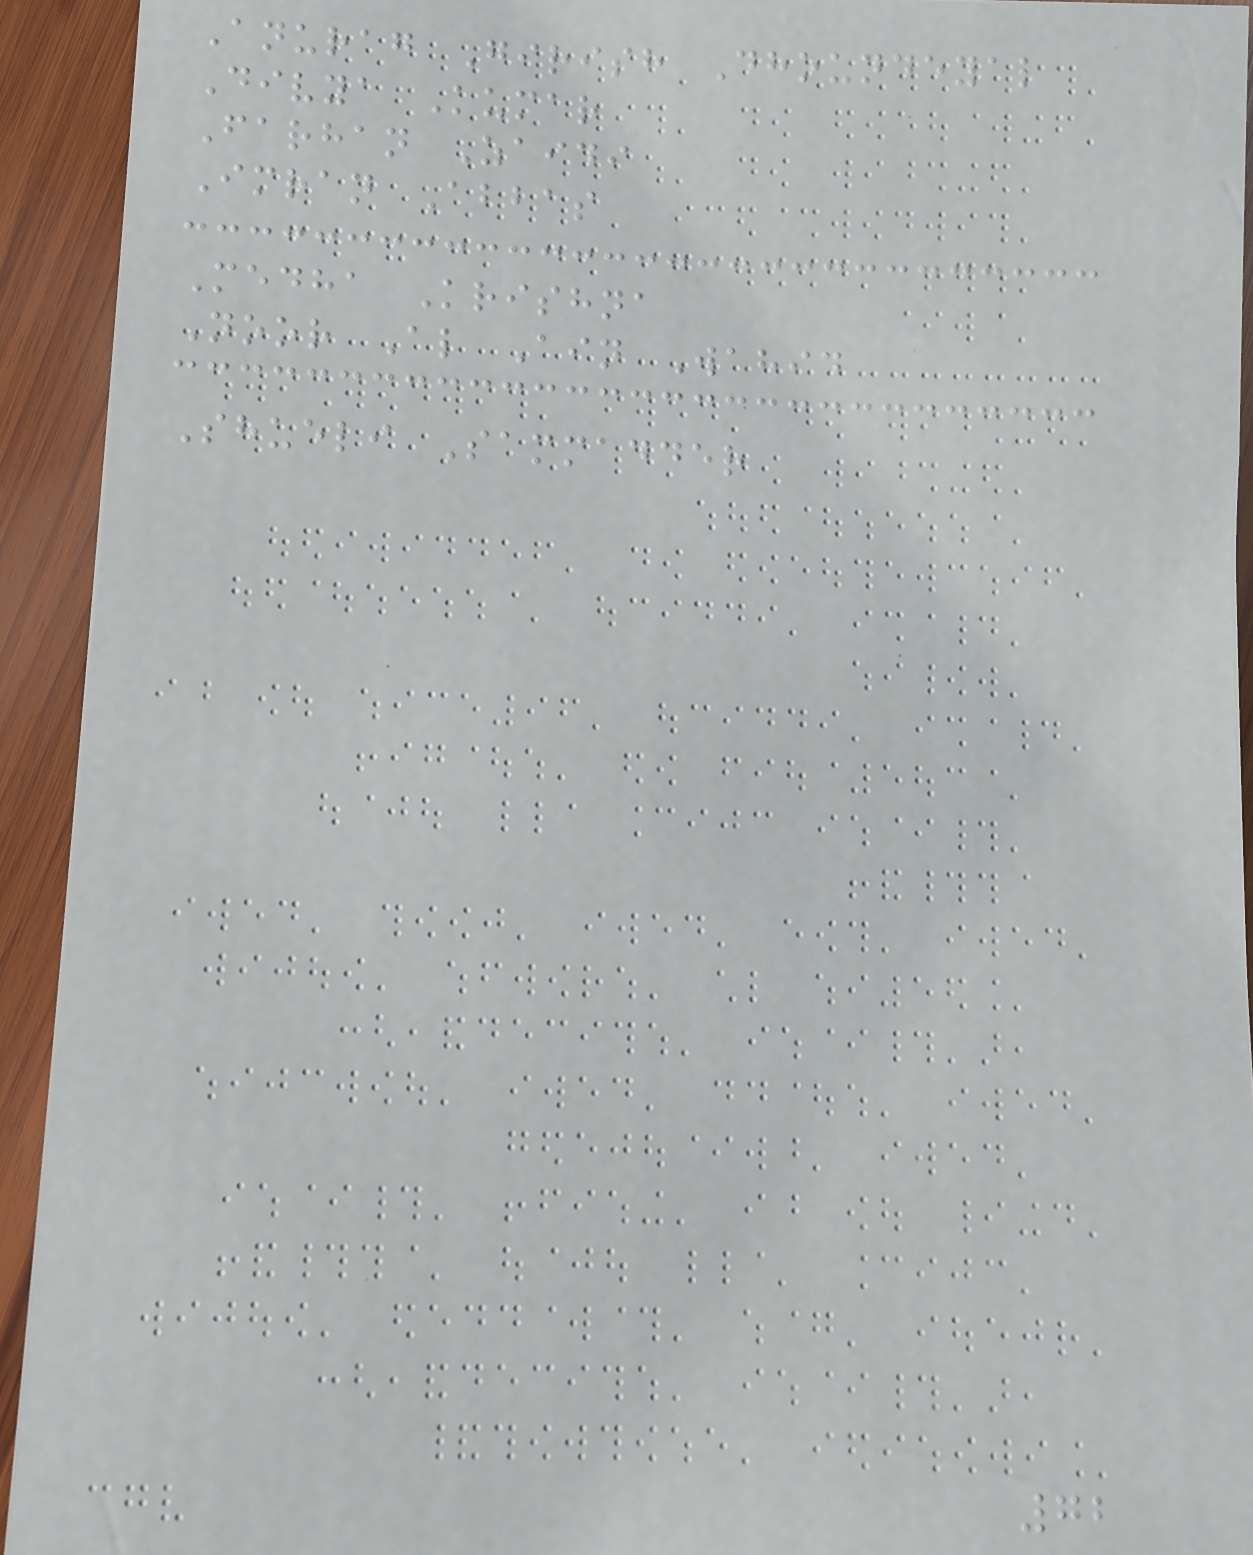Anurag Girish Dhoundeyal
Divya Kumar
Farhan Zaidi
Imran Abbas
Medha Krishna
Noor Al Ain Wahid
Shueli Sammadder
72
